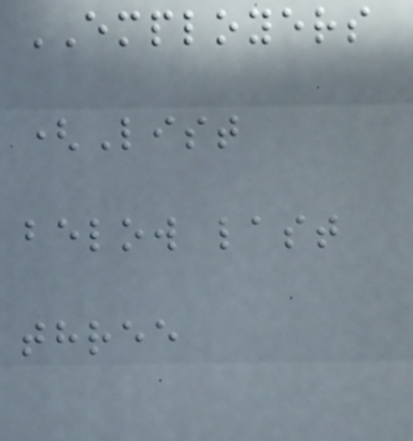EMPLOYERS
(List
below last
three
